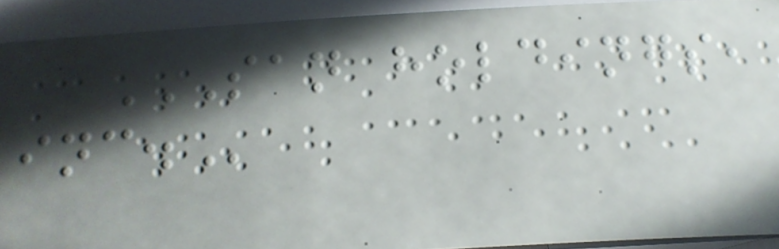SAN HOLDINGS,
INC.
